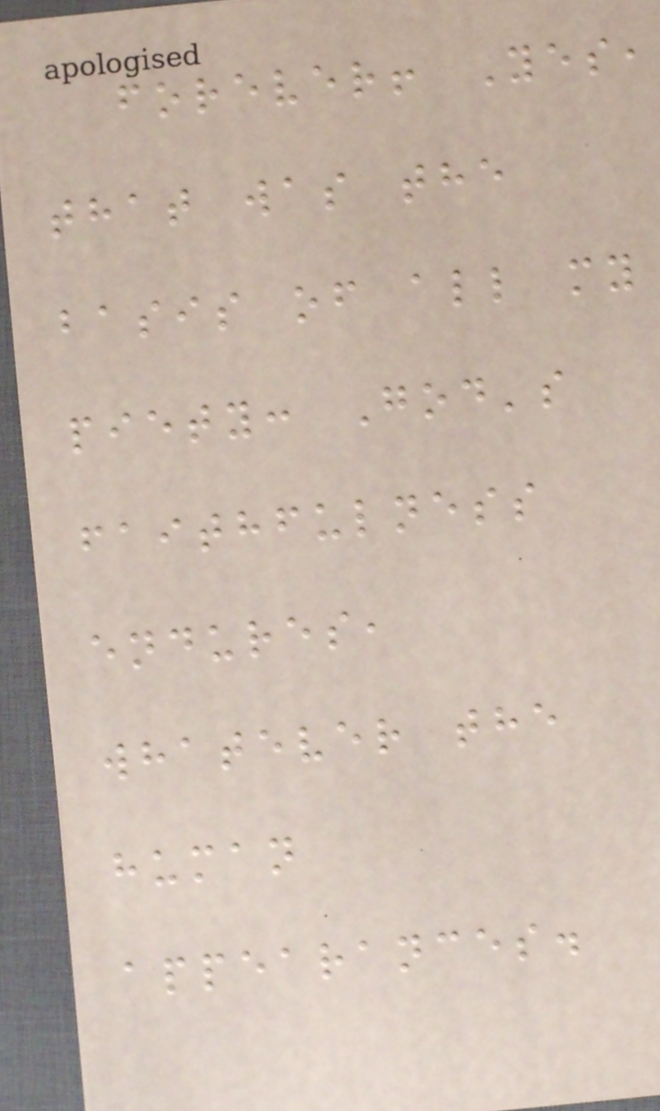forever! Yes,
that was the
basis of all my
piety: God's
faithfulness
endures,
whatever the
human
appearances.
